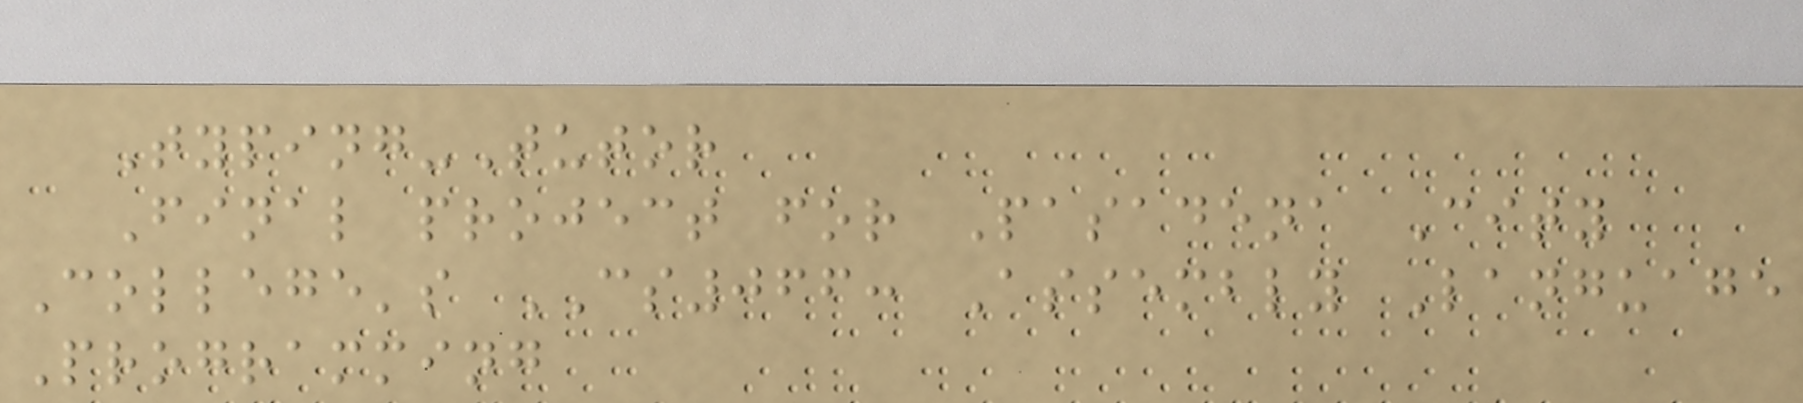Typing-Tutor
Final project for Pasadena City
College's CS066: Assembly Language
Programming
